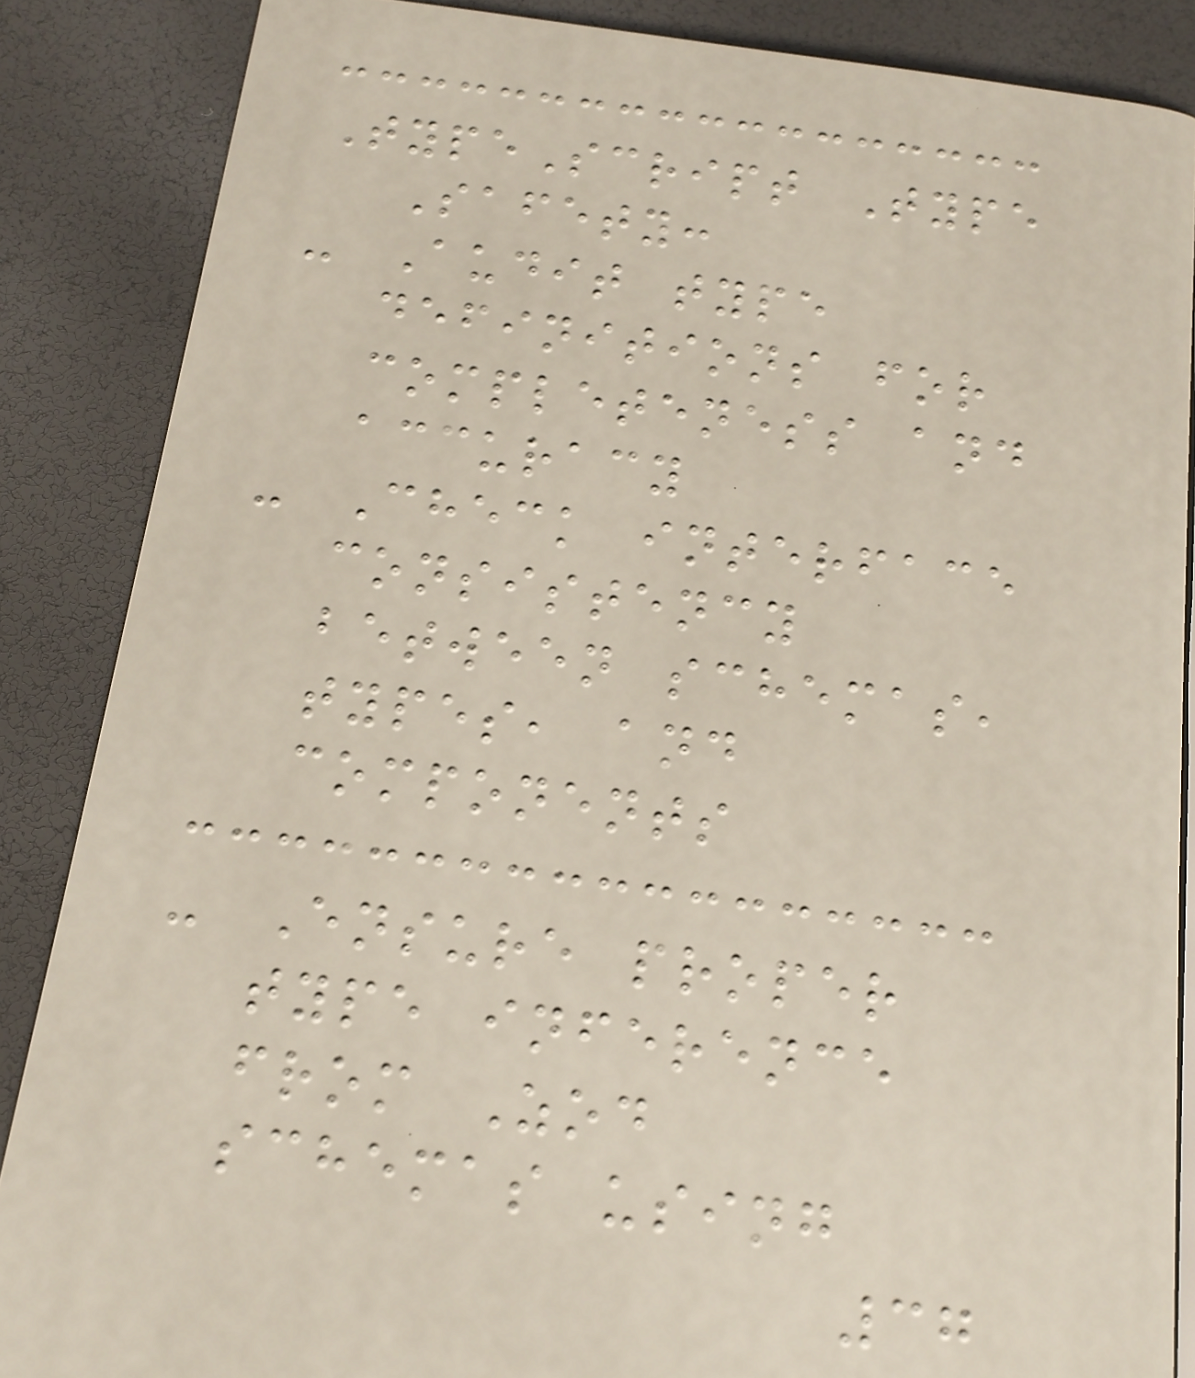TypeScript Type
Safety:
- Audit type
definitions for
completeness and
accuracy
- Check interface
consistency
between schemas,
types, and
components
- Ensure proper
type inference
from Zod
schemas using
37
